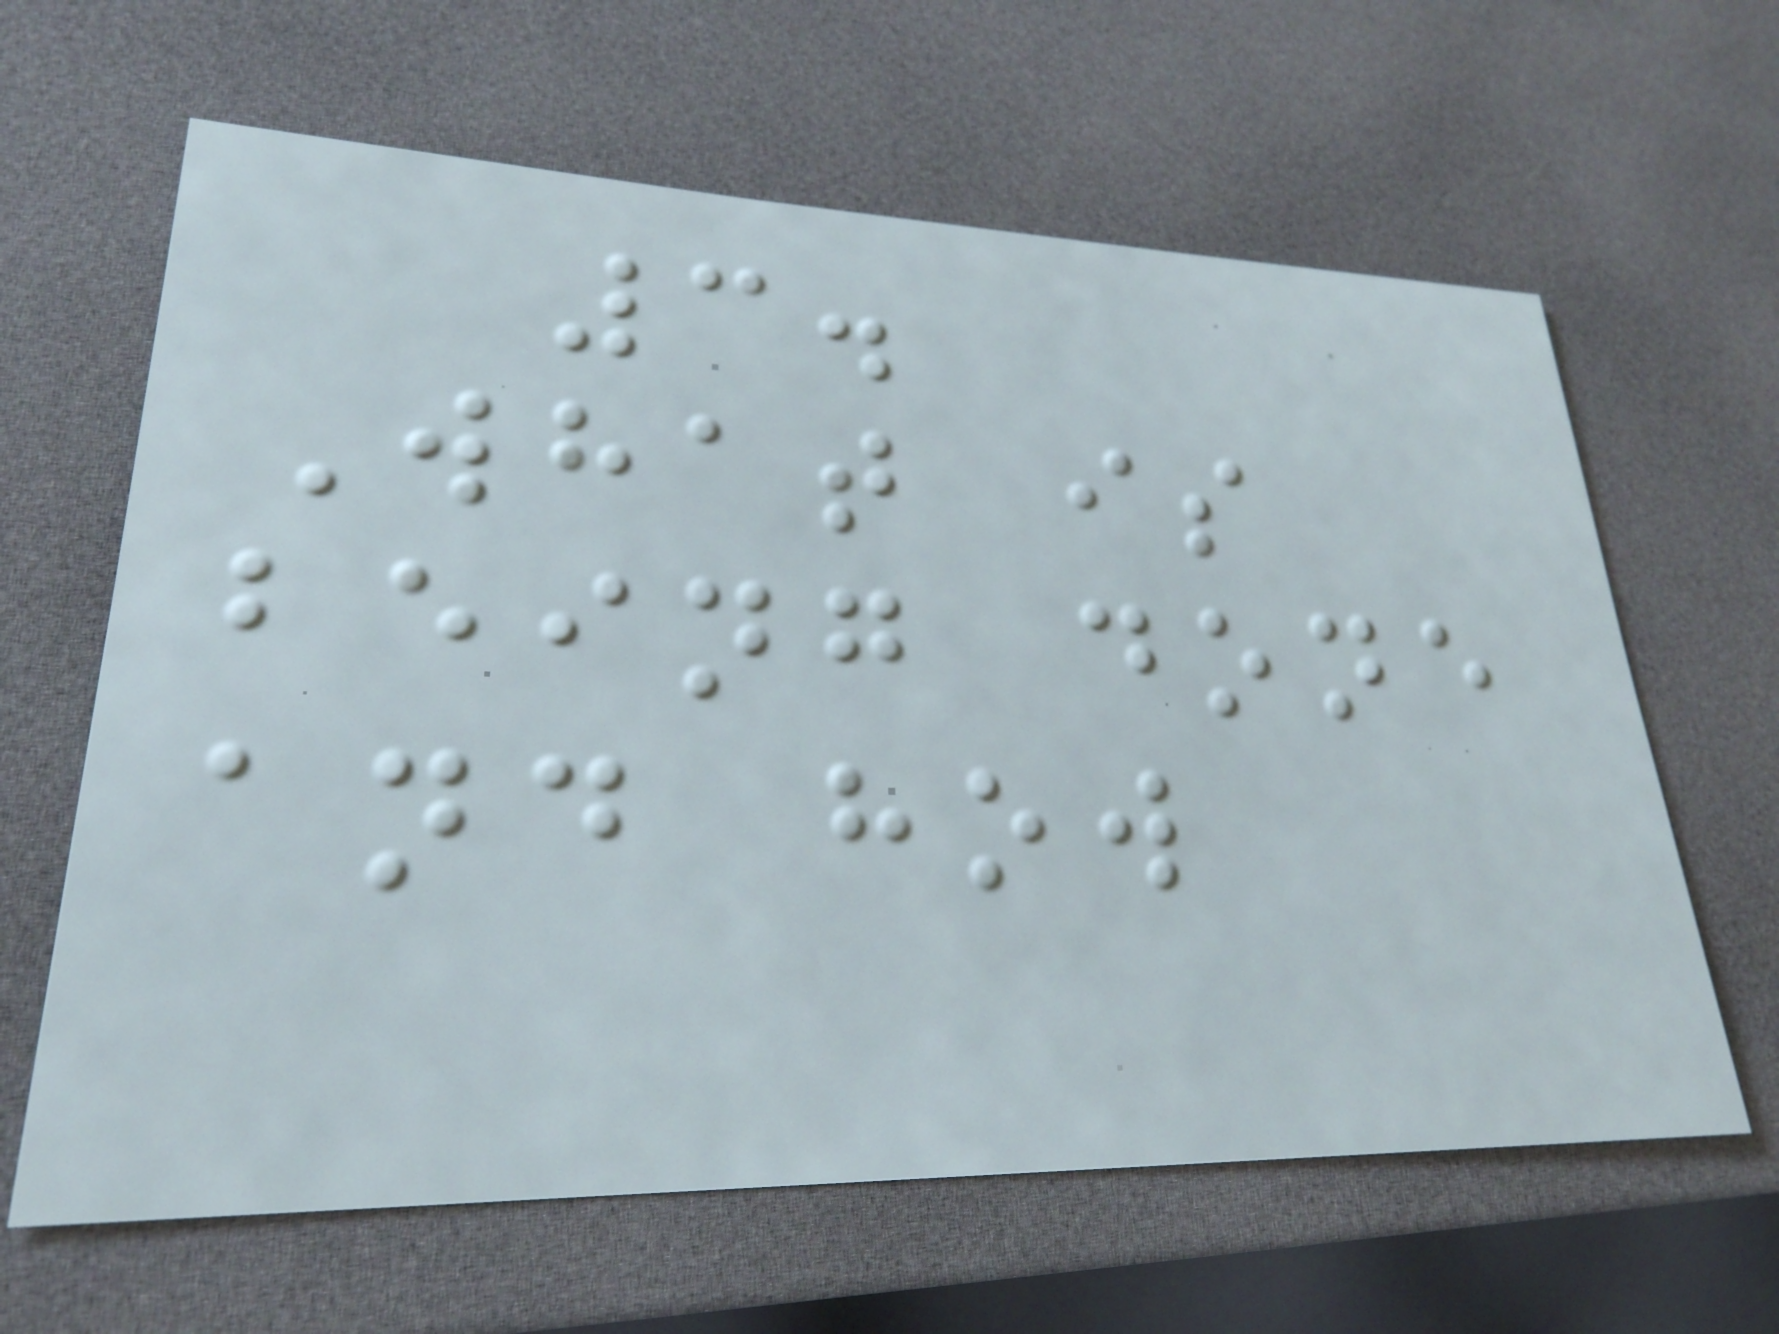3.
What is
being done
and how
